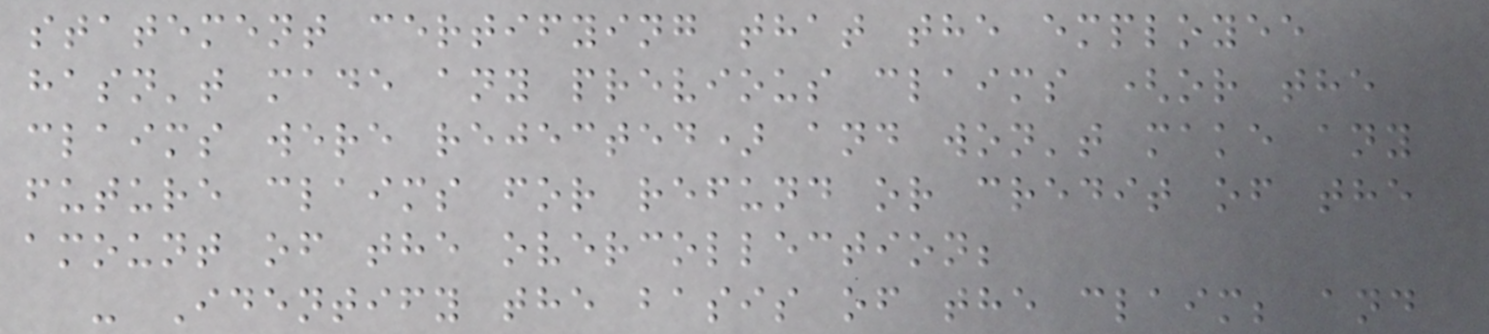statement certifying that the employee
hasn't made any previous claims (or the
claims were rejected) and won't make any
future claims for refund or credit of the
amount of the overcollection;
- Identify the basis of the claim; and
